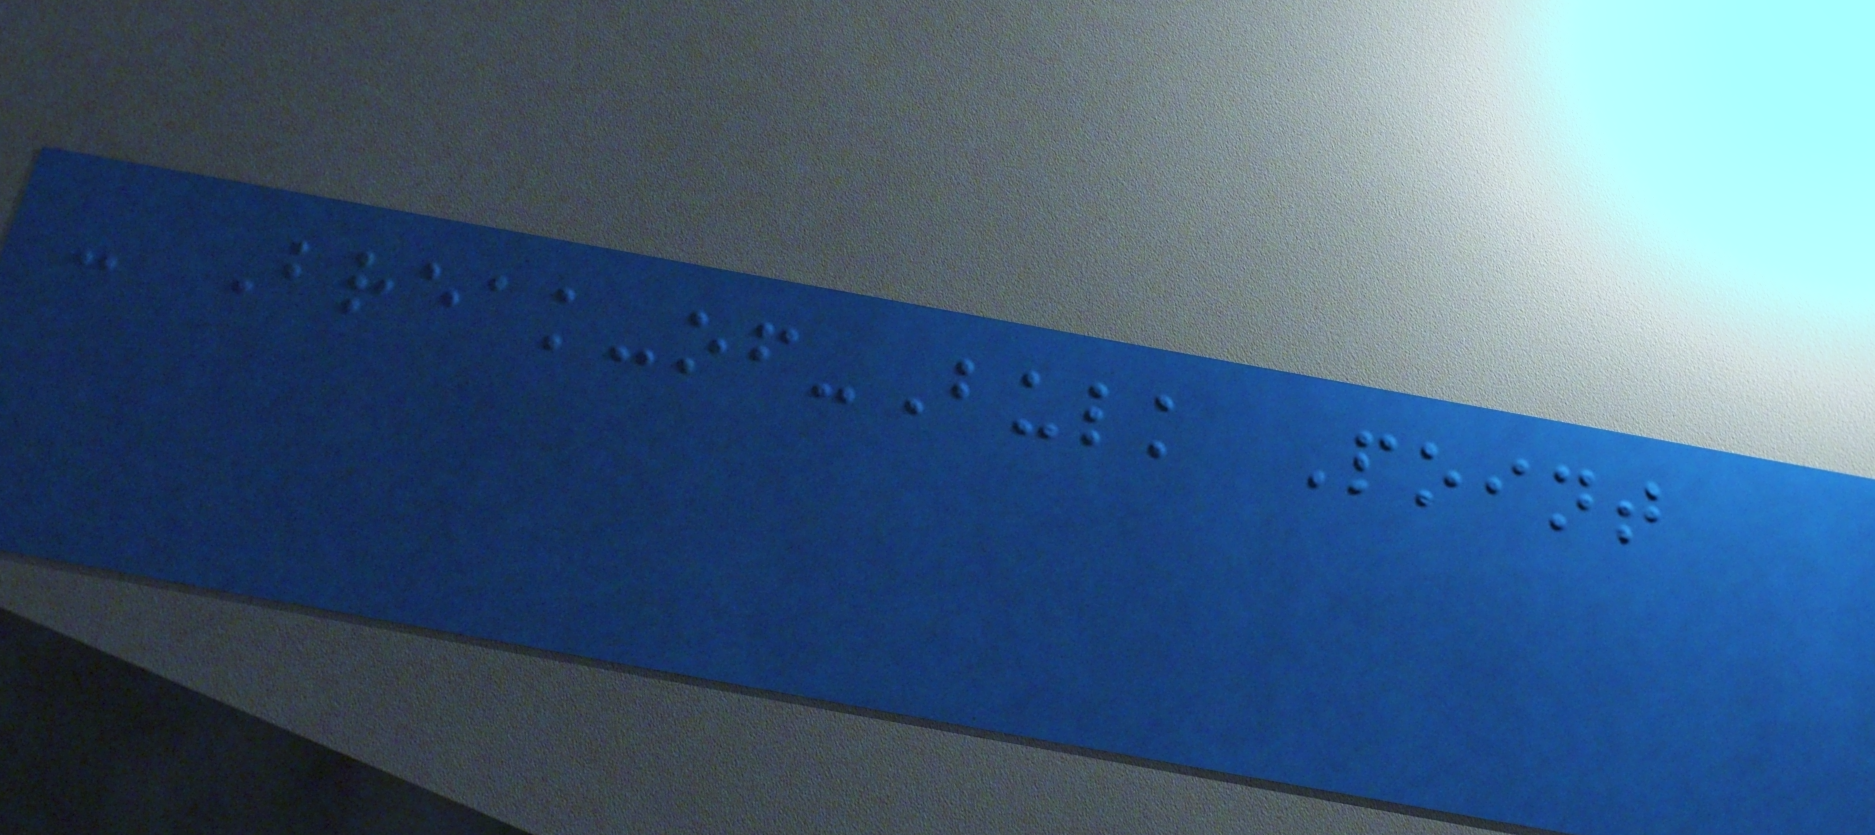- Break-of-Bulk Point
